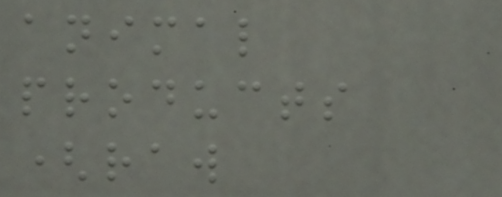animal
products
(raw
